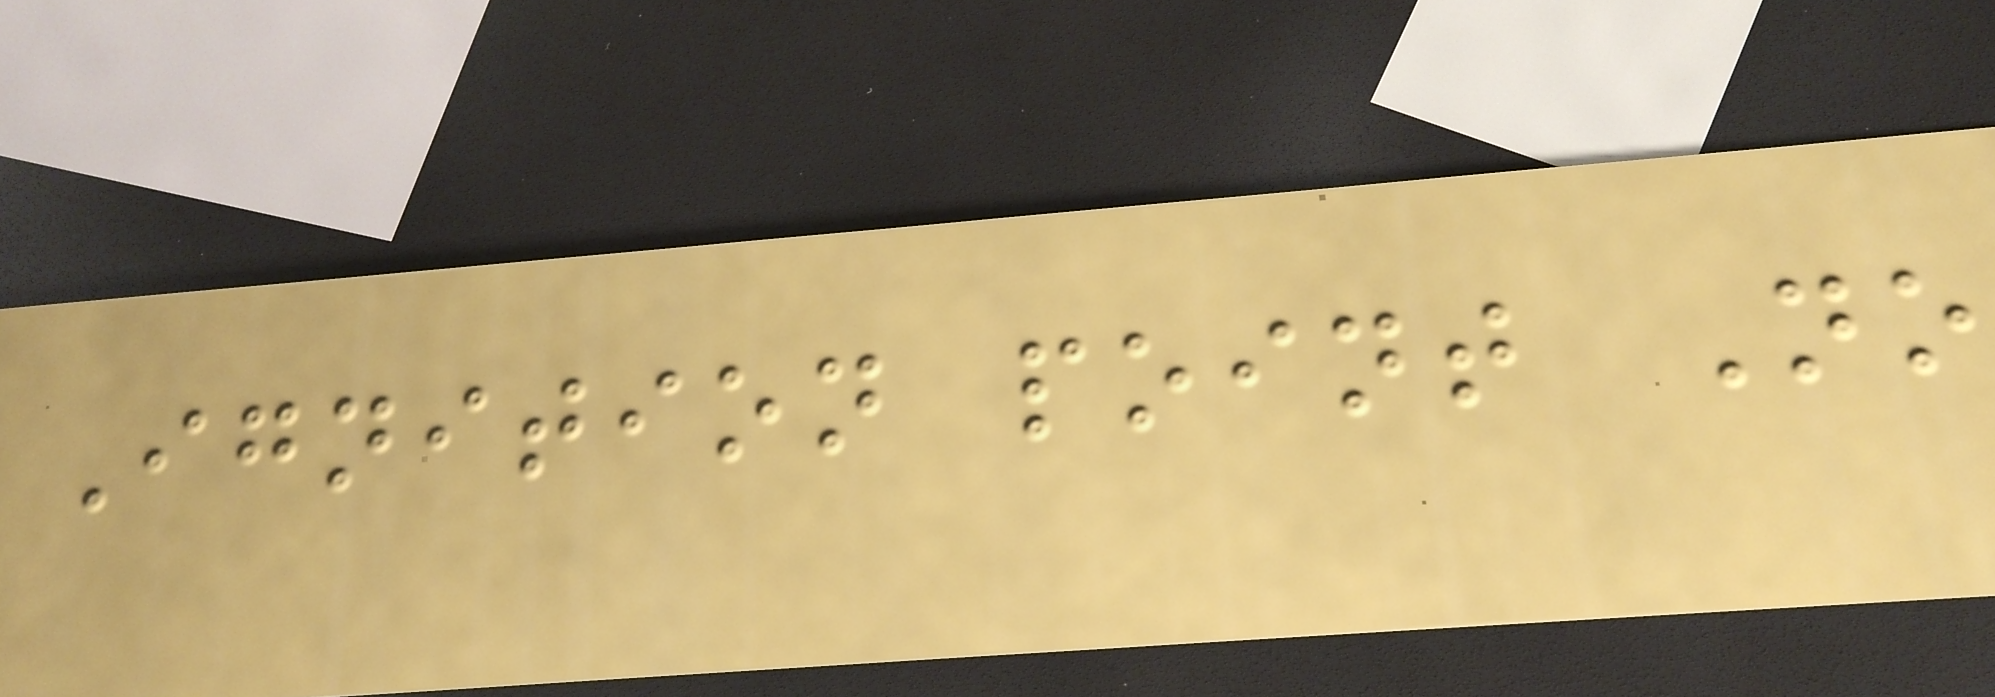Ignition point No
